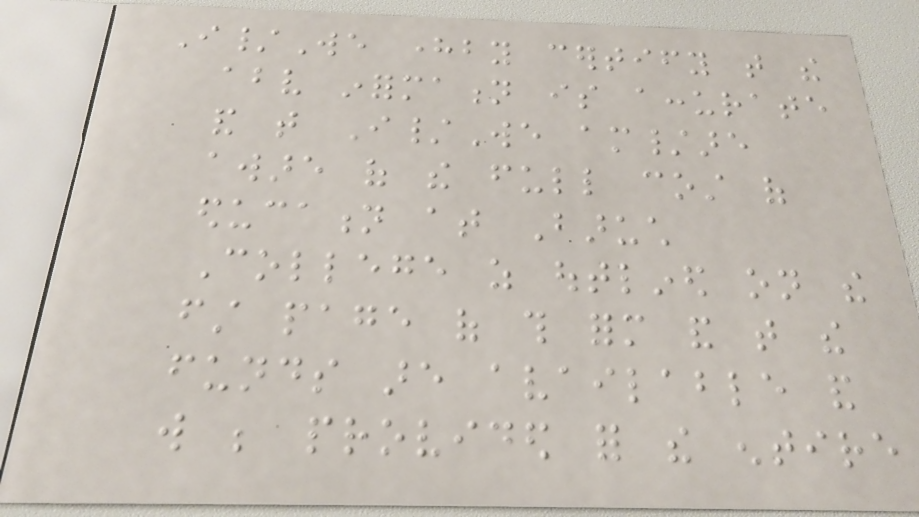I/We hereby certify that the
above information is accurate
and that I/We am/are
aware of the full cost of
education at Baruch
College as outlined on the
first page of this form and that the
funds are available and
will be provided for the entire
